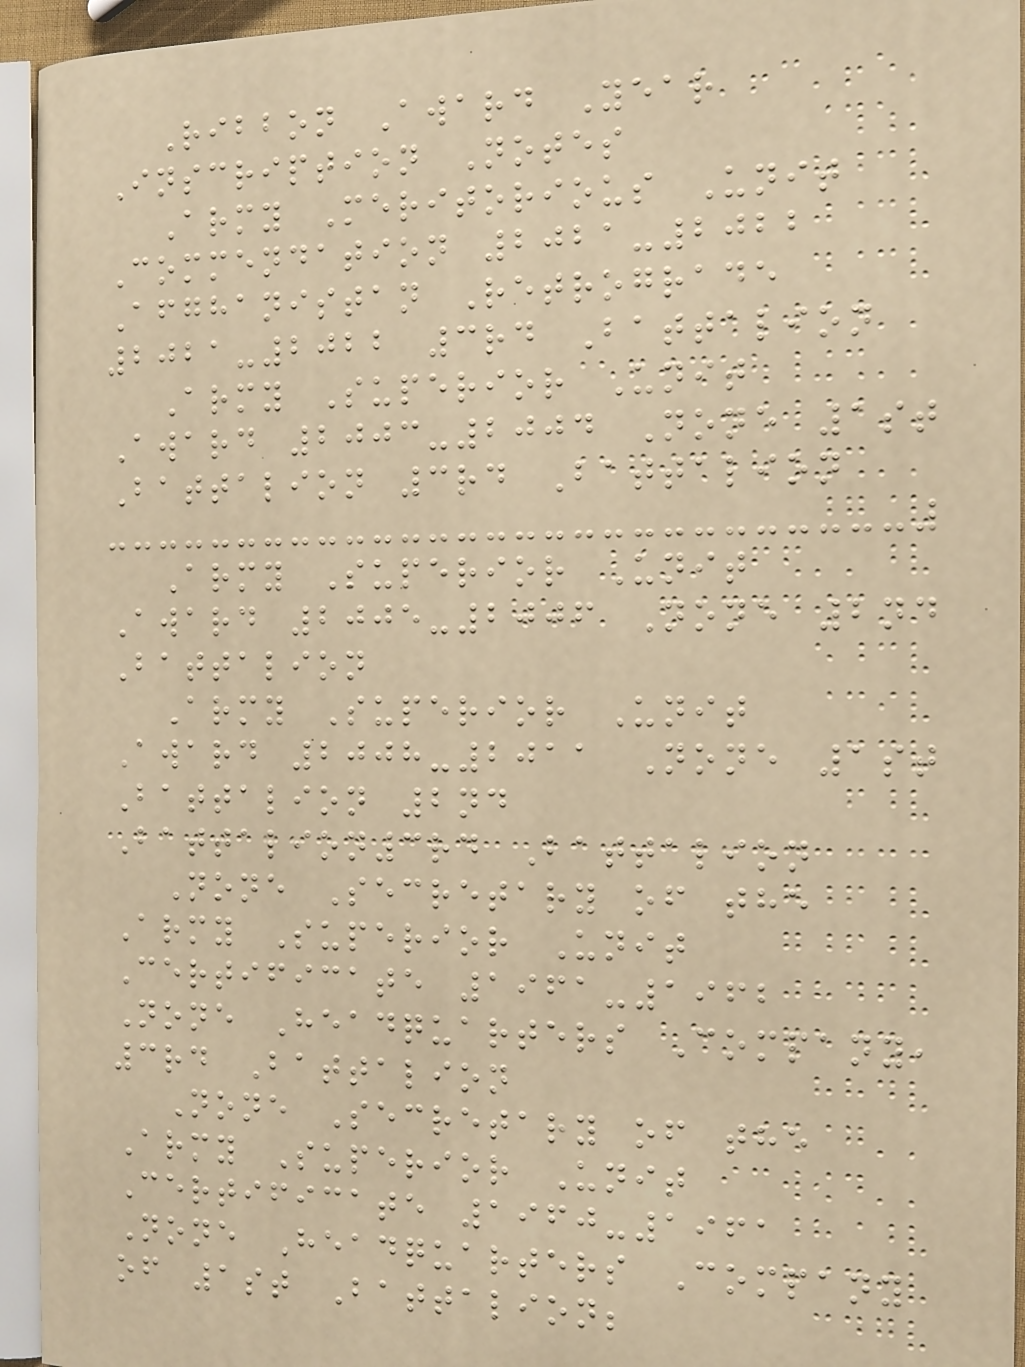Ribbon Award Year
Inscription Notes
Army Meritorious Unit
Commendation 2021-2022
Afghanistan Retrograde
2021-2022 3rd Battalion
Army Superior Unit
Award 2003-2004 None 1st
Battalion 3rd Battalion
Army Superior Unit
Award 2005-2006 None 2nd
Battalion
Army Superior Unit
Award 2008-2011 None 1st
Battalion 2nd
Battalion3rd Battalion
None Secretary of the
Army Superior Unit
Certificate 1961-1962
None Headquarters Company,
3rd Battalion
None Secretary of the
Army Superior Unit
Certificate 1960-1961
None Headquarters Company
of 1st Battalion;
